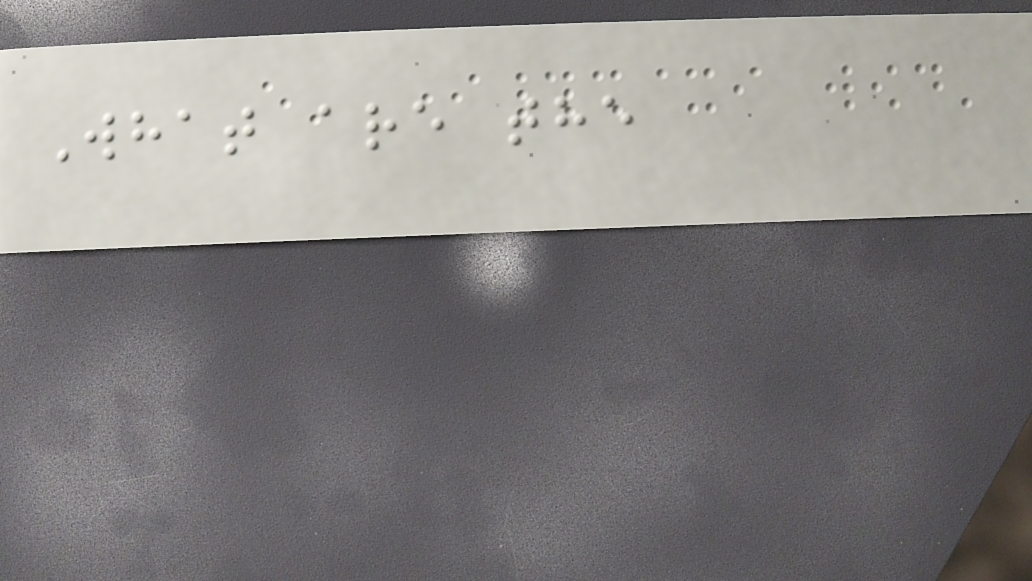What are the
